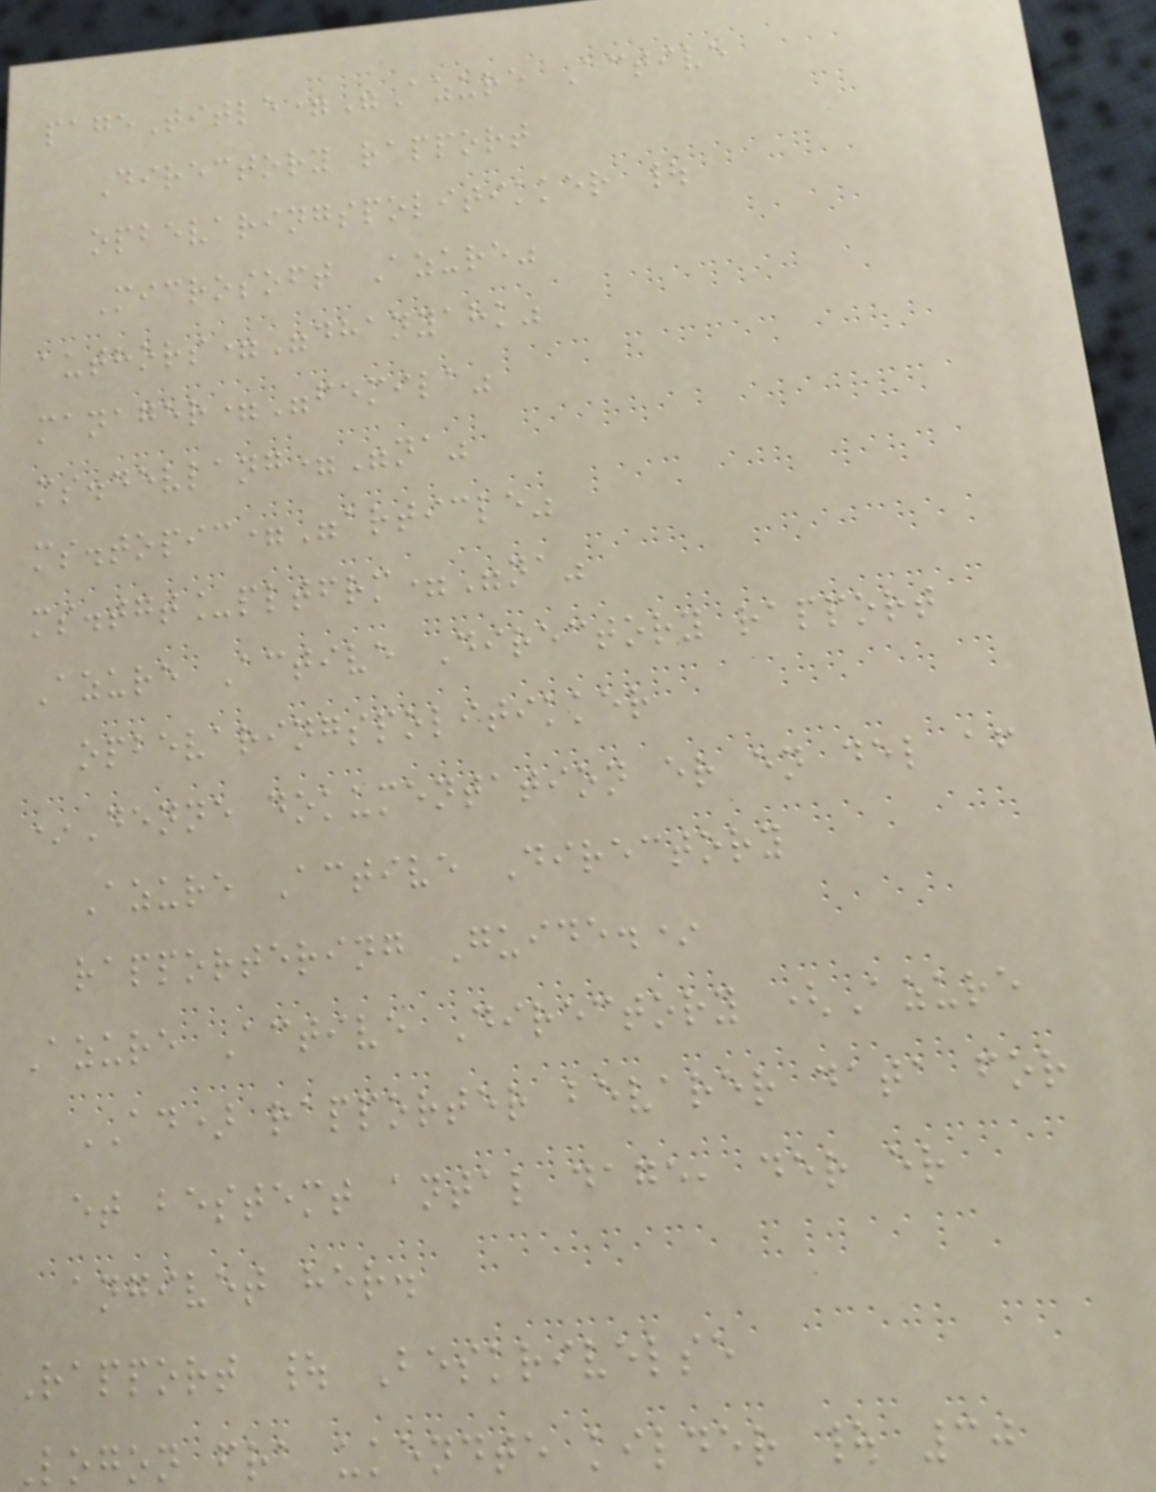pageTitle="Azure Active
Directory rapport
opbevaringspolitikker |
Microsoft Azure"
authors="dhanyahk"
manager="femila"
ms.devlang="na"
ms.topic="article"
ms.tgt_pltfrm="na"
Azure Active Directory rapport
opbevaringspolitikker
*Denne dokumentation er en del af
Azure Active Directory
rapportering Guide.*
Azure Active Directory (Azure
AD) rapporter bevarer data for
et bestemt antal dage, der er
angivet her.
Rapport | Beskrivelse
Logon fra ukendte kilder | 30
